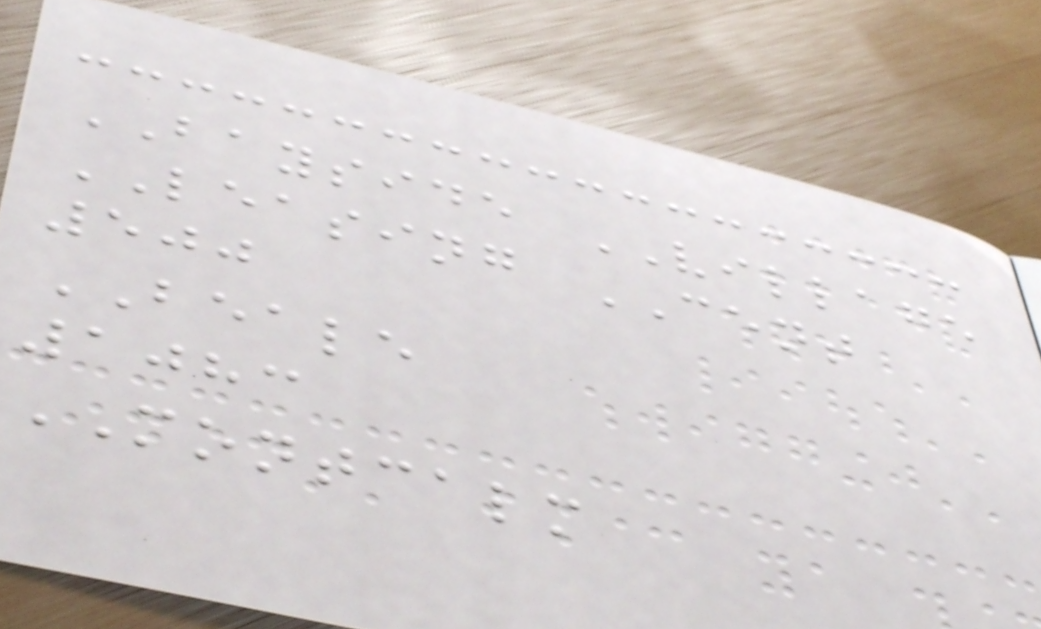BAYSIDE VILLAGE
LEASING CENT
500
BEALE
1083
MONTCALM
